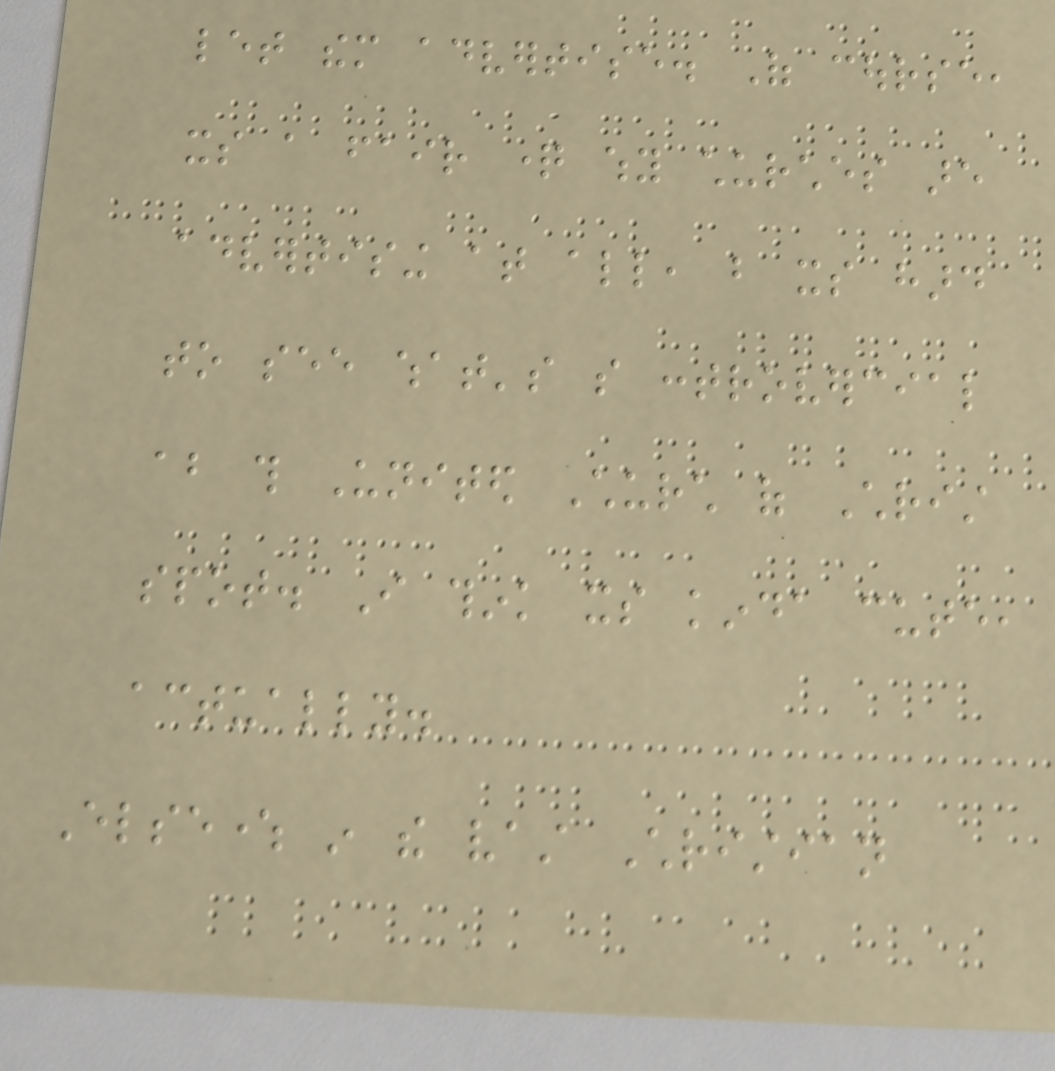let them advertise. Of course,
its a fair question why churches are
advertising at all, but its hard
to see what's so controvercial
about this United Church of Christ
spot. I think its kinda cute,
actually.
Elsewhere in the vast Christian
